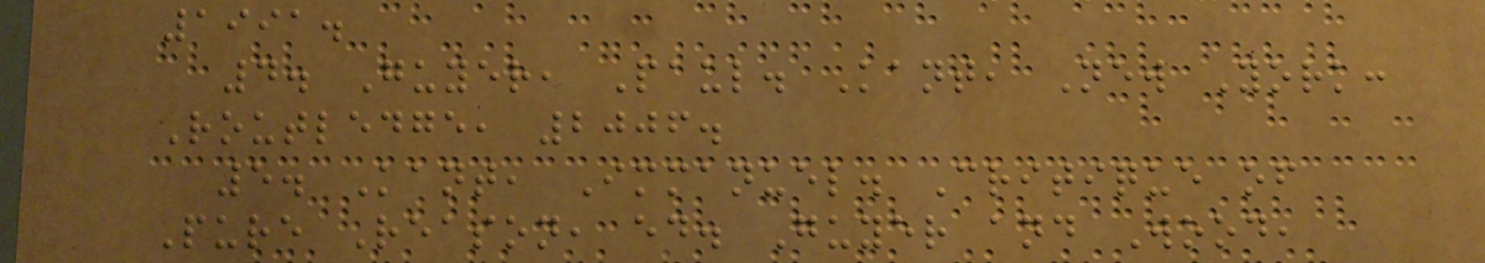1991.
4. Guyer, Paul. Kant, New York:
Routledge, 2006.
5. Kant, Immanuel. Critique of
Pure Reason, ed. Guyer and Wood,
